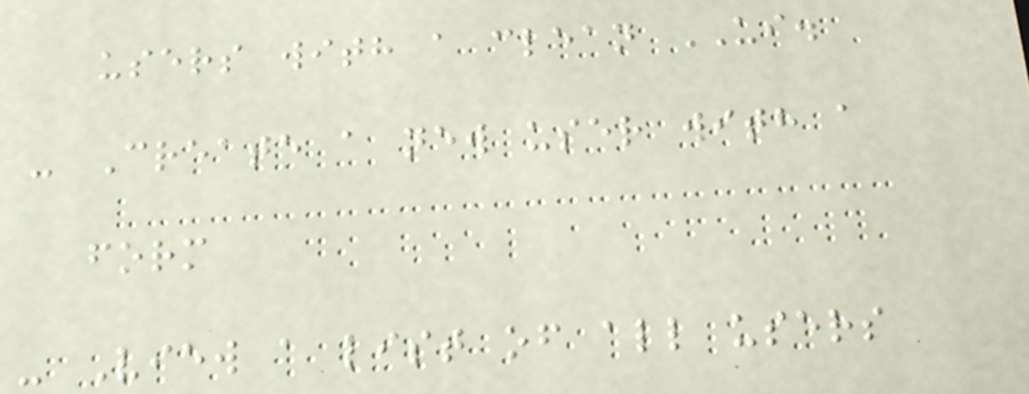users with a clean UI.
- Create a new user with a
form
- View a list of all users
